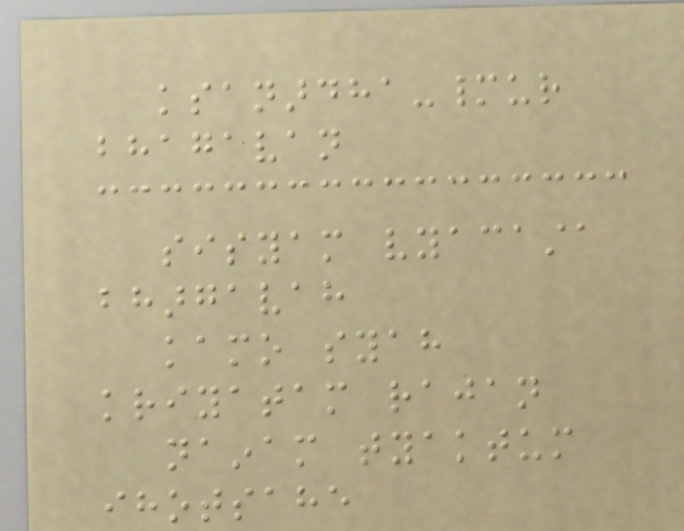ksanardha-manyur
bhagavan
sisyam vyacasta
bhargavah
kamo syah
kriyatam rajan
nainam tyaktum
ihotsahe
